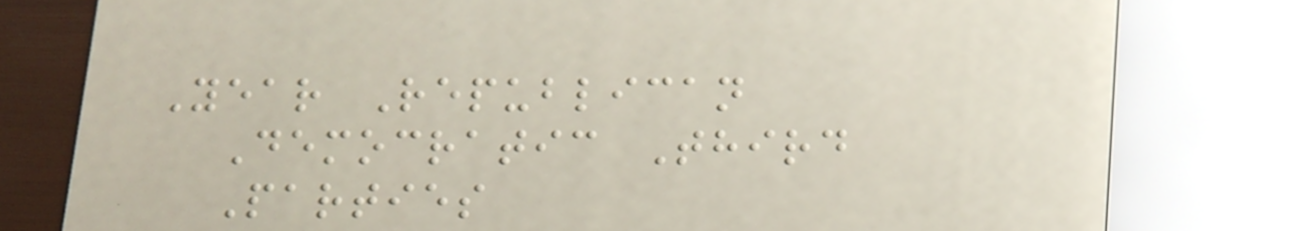Year Republican
Democratic Third
Parties
